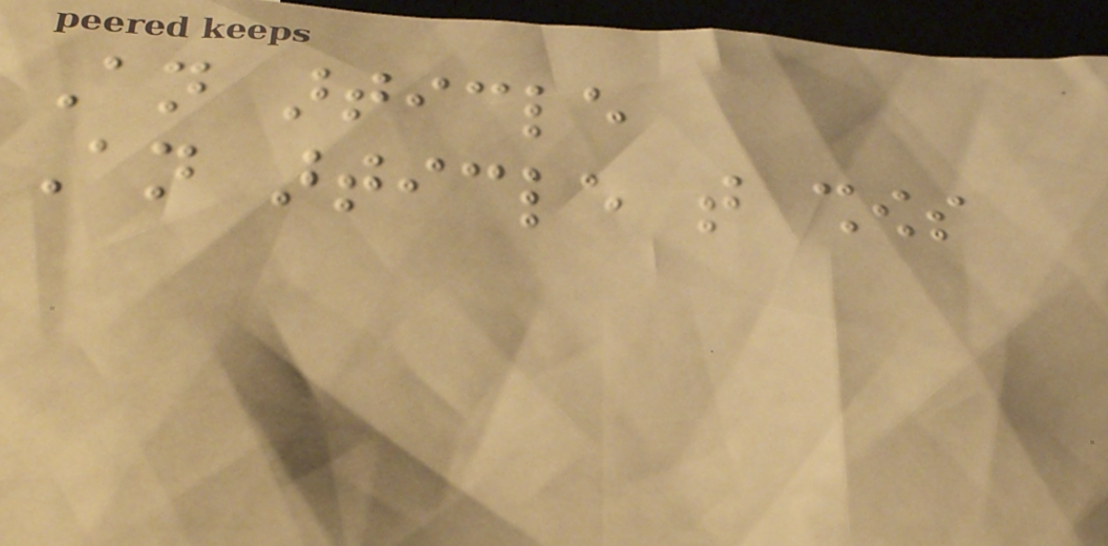An article
An article that shows
